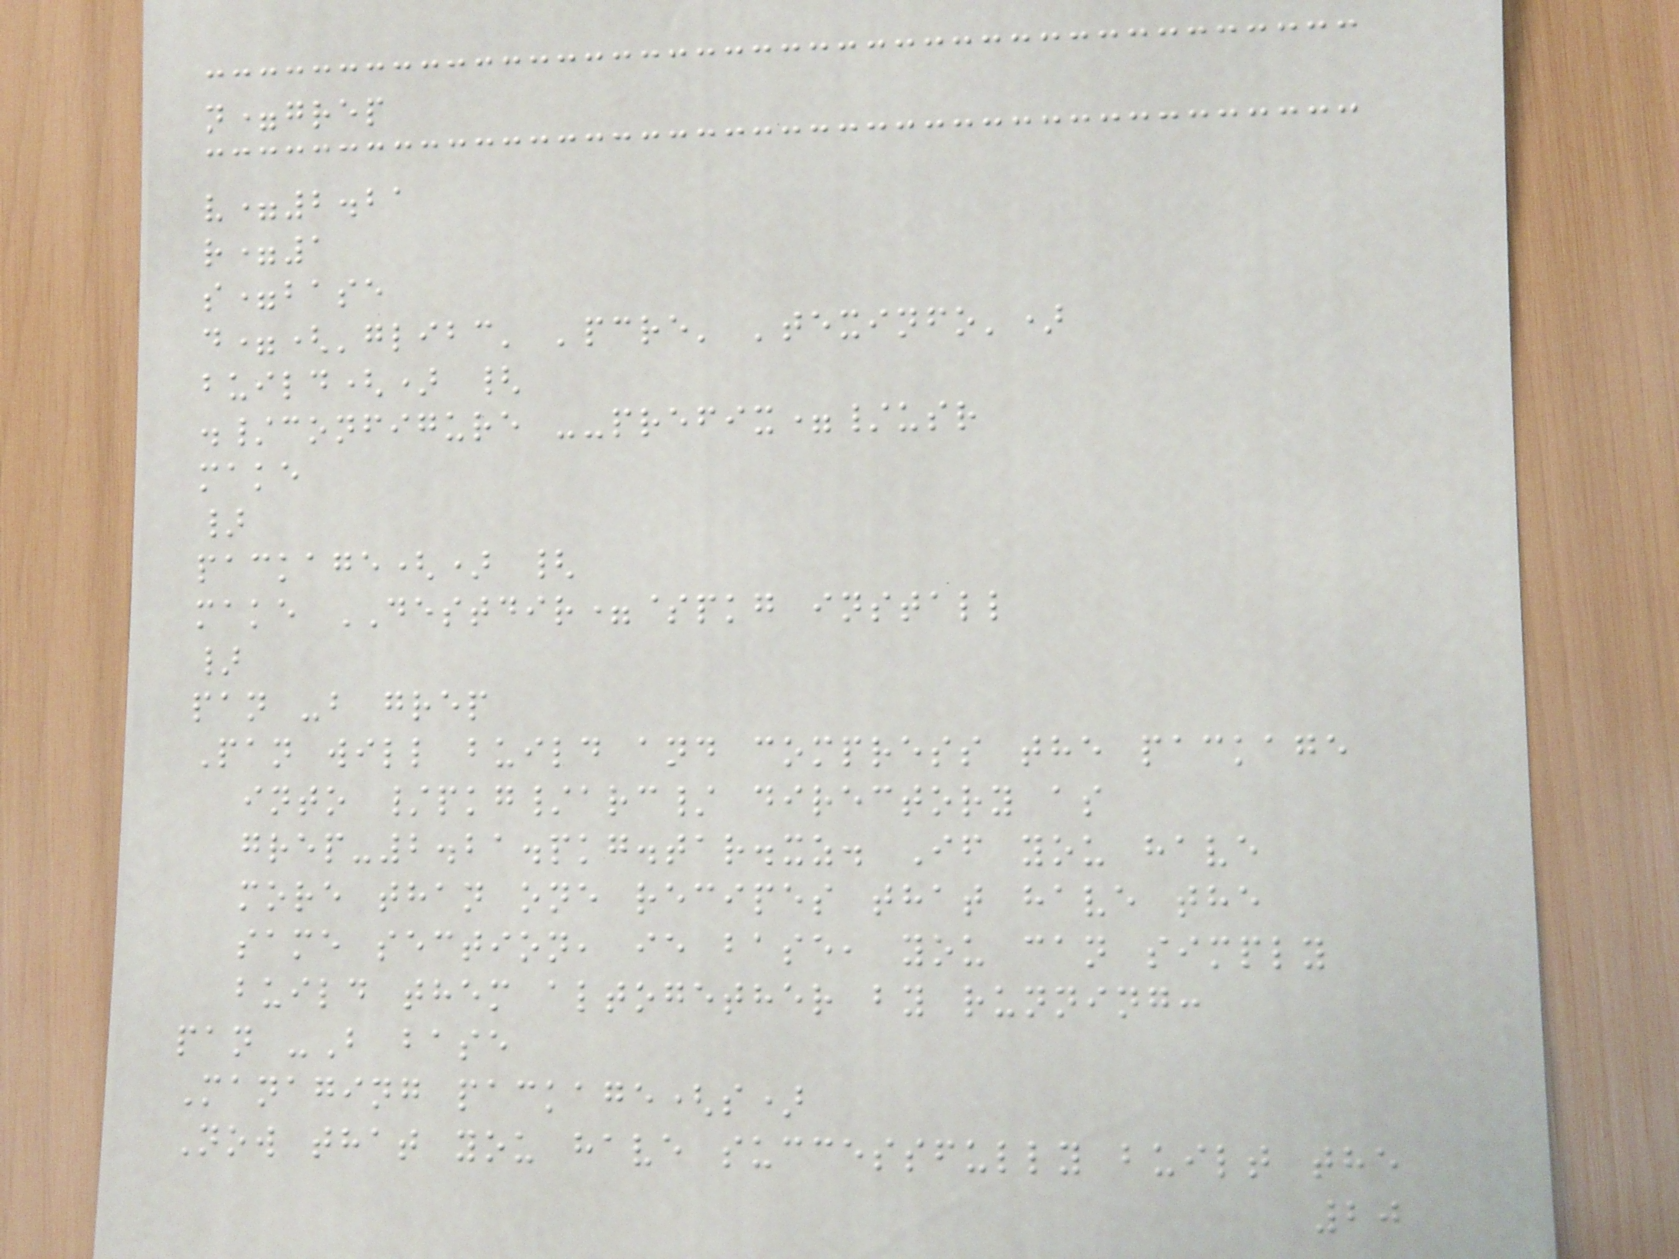n=grep
v=2.21
r=1
s=base
d=('glibc' 'pcre' 'texinfo')
build() {
./configure --prefix=/usr
make
}
package() {
make DESTDIR=$pkg install
}
pan -b grep
Pan will build and compress the package
into /pkg/arc/ directory as
grep-2.21.pkg.tar.xz. If you have
more than one recipes that have the
same section, ie base, you can simply
build them altogether by running:
pan -B base
Managing package(s)
Now that you have successfully built the
20
